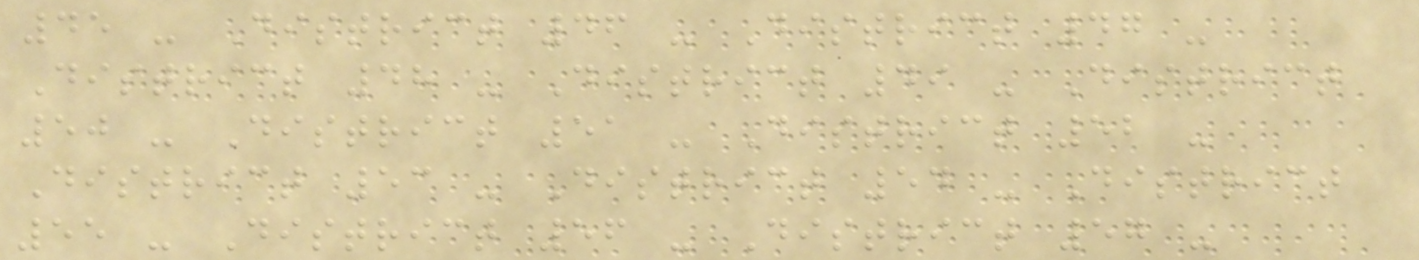45 - District 46 - District 47 -
District 48 - District 49 - District
50 - District 51 - District 52 -
District 53 - District 54 - District
55 - District 56 - District 57 -
